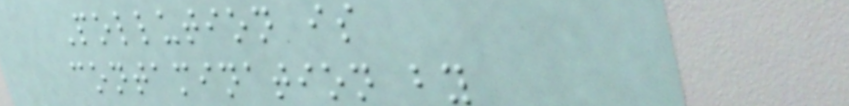Pollution is
contamination by
